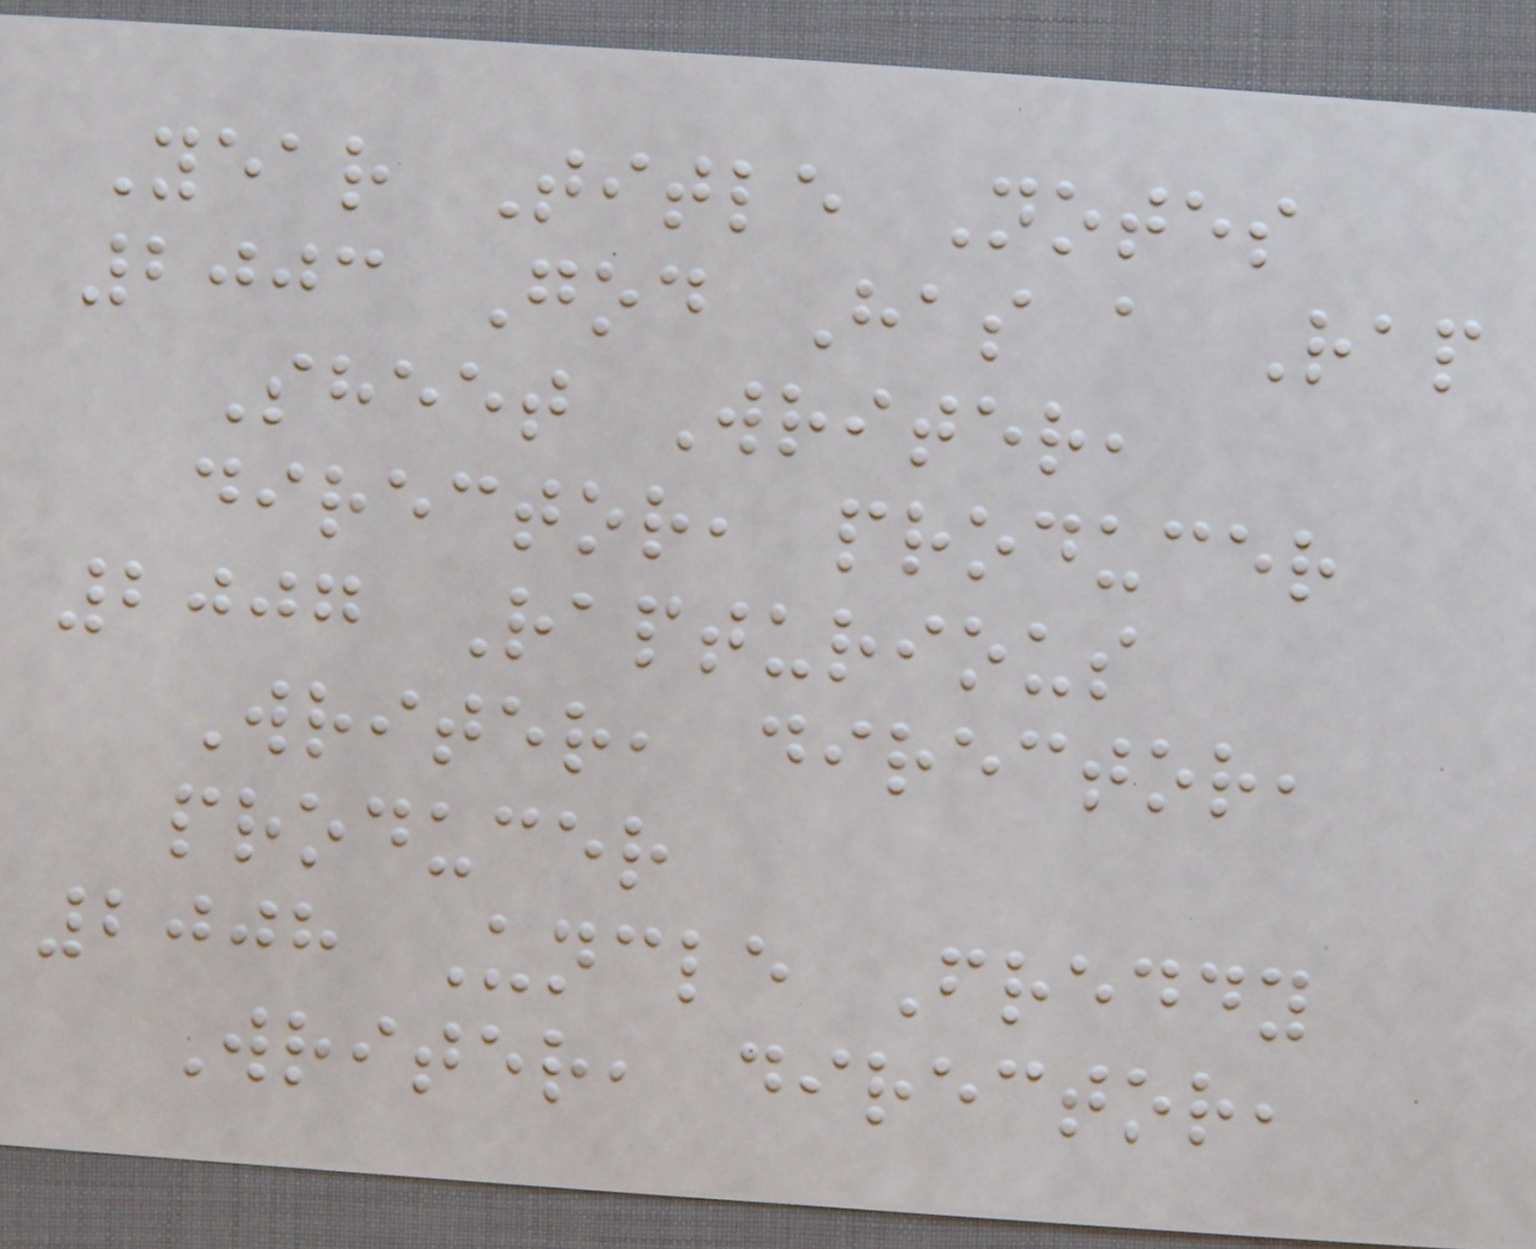Year Title Notes
2003 God Has a Rap
Sheet Writer,
director, producer
2007 Rapturious
Writer, director,
producer
2008 Uncle Freddy
Writer, director,
